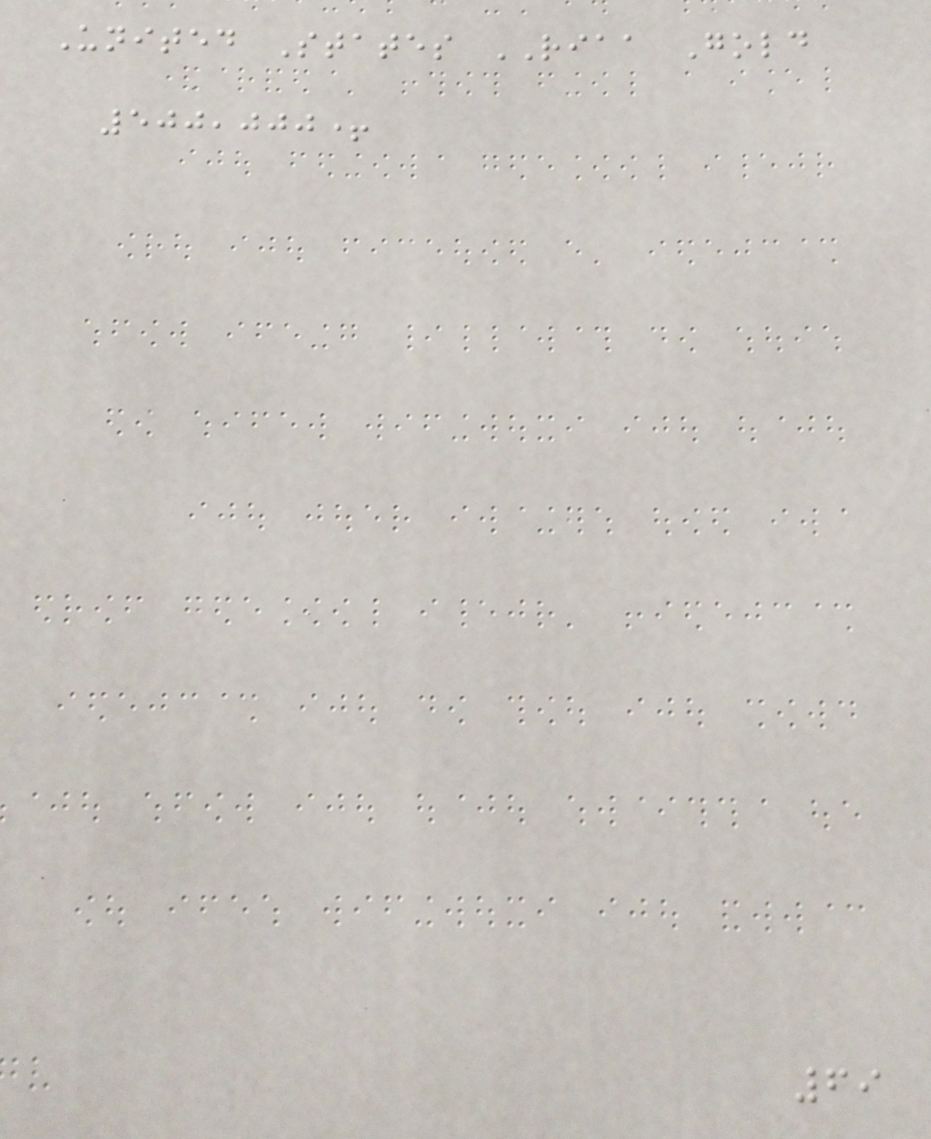United States RIAA Gold
500,000+
69
